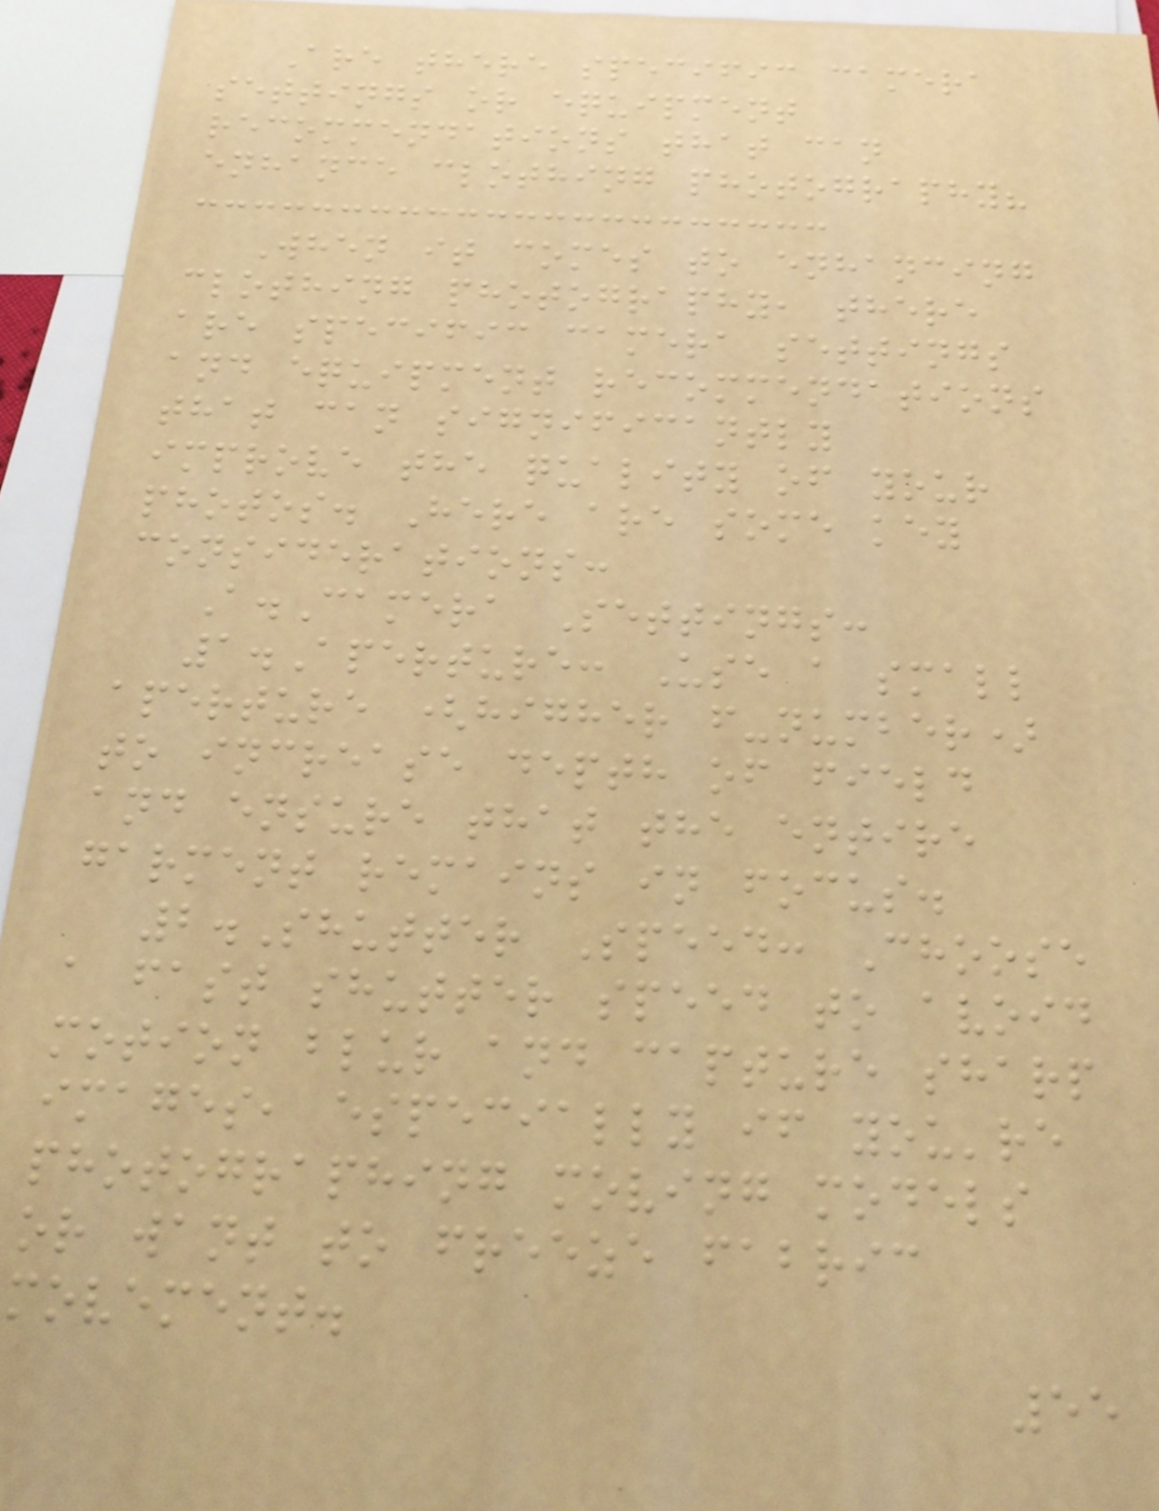Are there specific camera
settings or equipment
recommendations that can
enhance clothing photography?
When it comes to enhancing
clothing photography, there
are specific camera settings
and equipment recommendations
that can significantly
improve the quality of your
photos. Here are some key
considerations:
A.Camera Settings:
1.Aperture: Use a small
aperture (higher f-number)
to increase depth of field
and ensure that the entire
garment remains in focus.
2.Shutter Speed: Choose
a fast shutter speed to avoid
motion blur and capture sharp
images, especially if you're
photographing moving models
or want to freeze fabric
movement.
55
